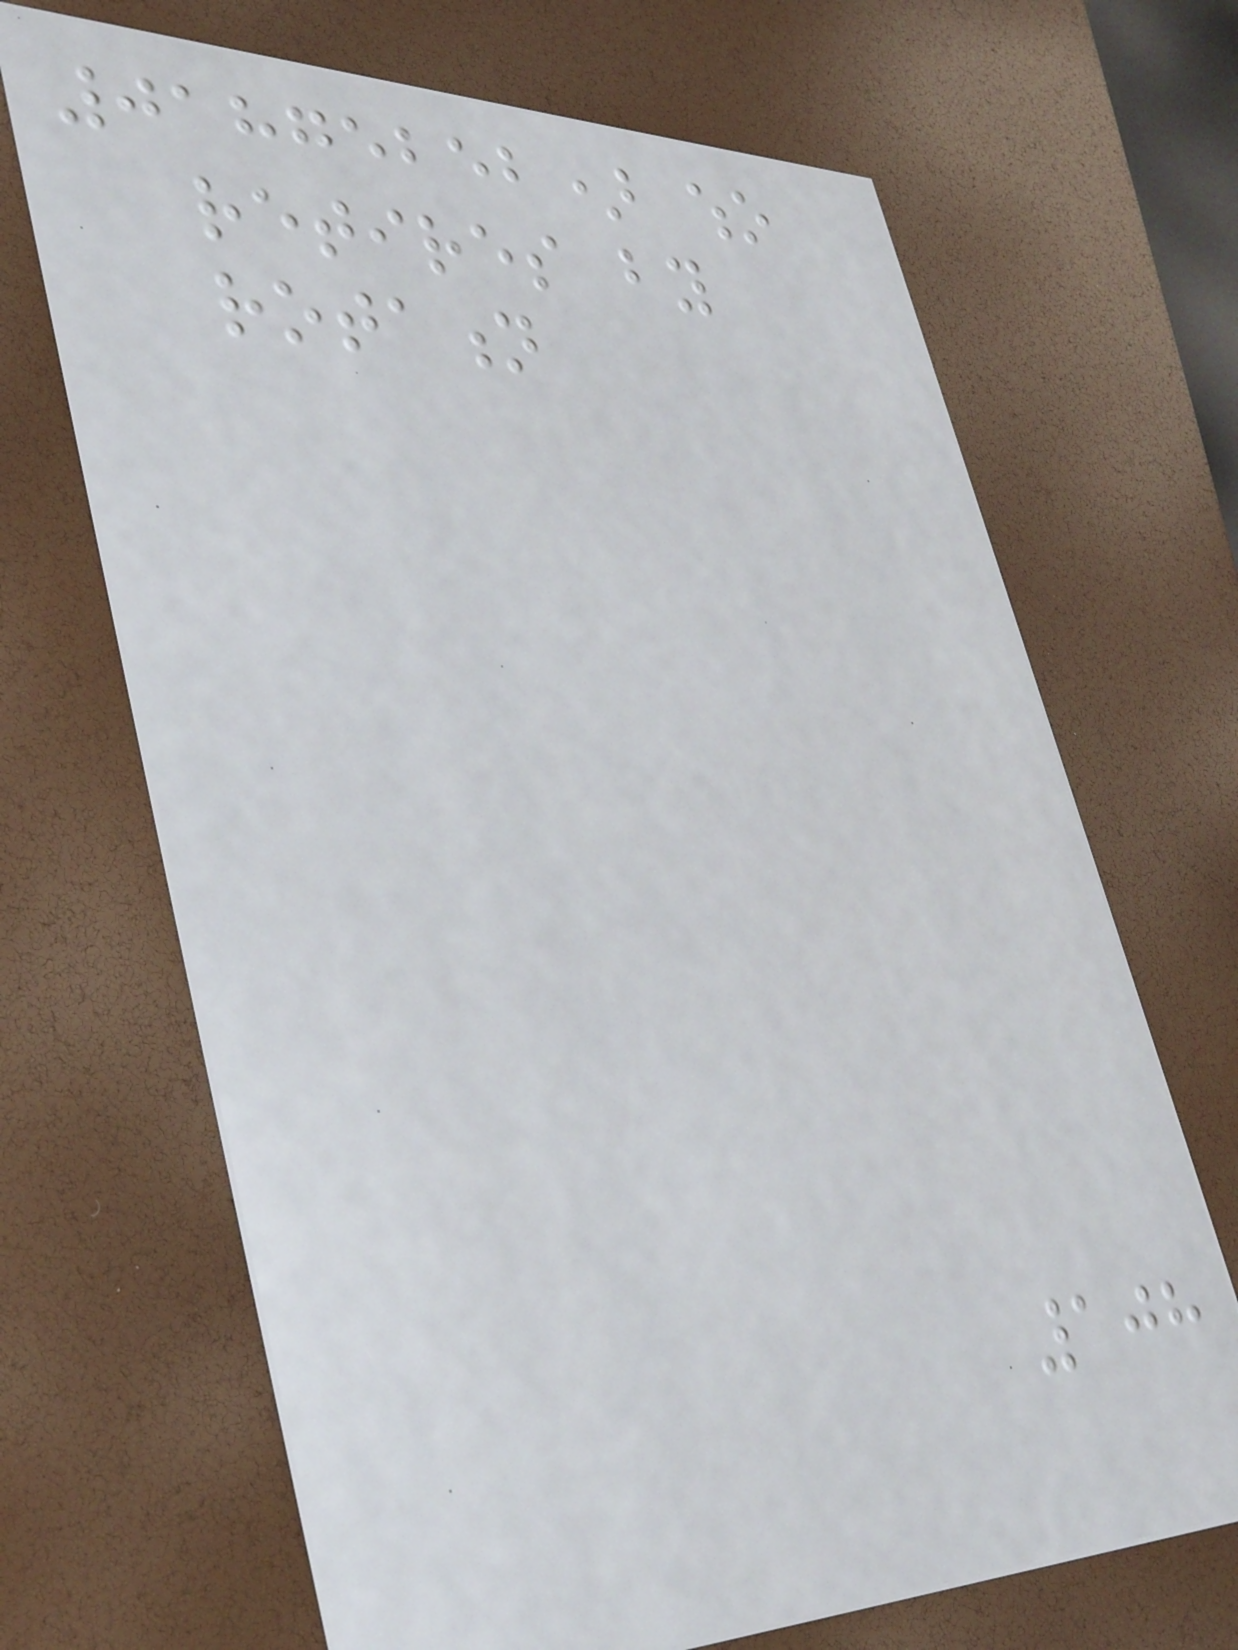01875252) who
retires by
rotation
108
